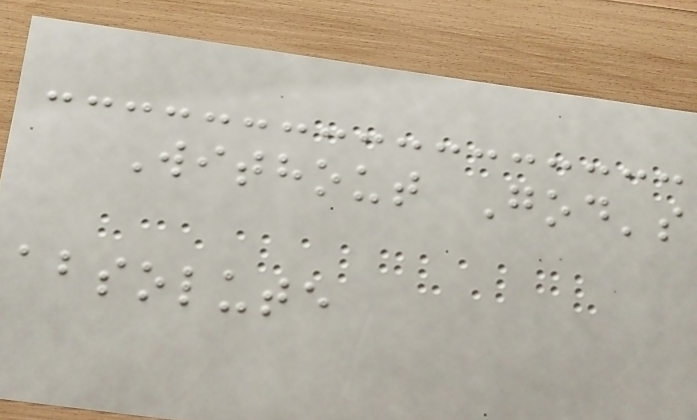Without God's
absolute
